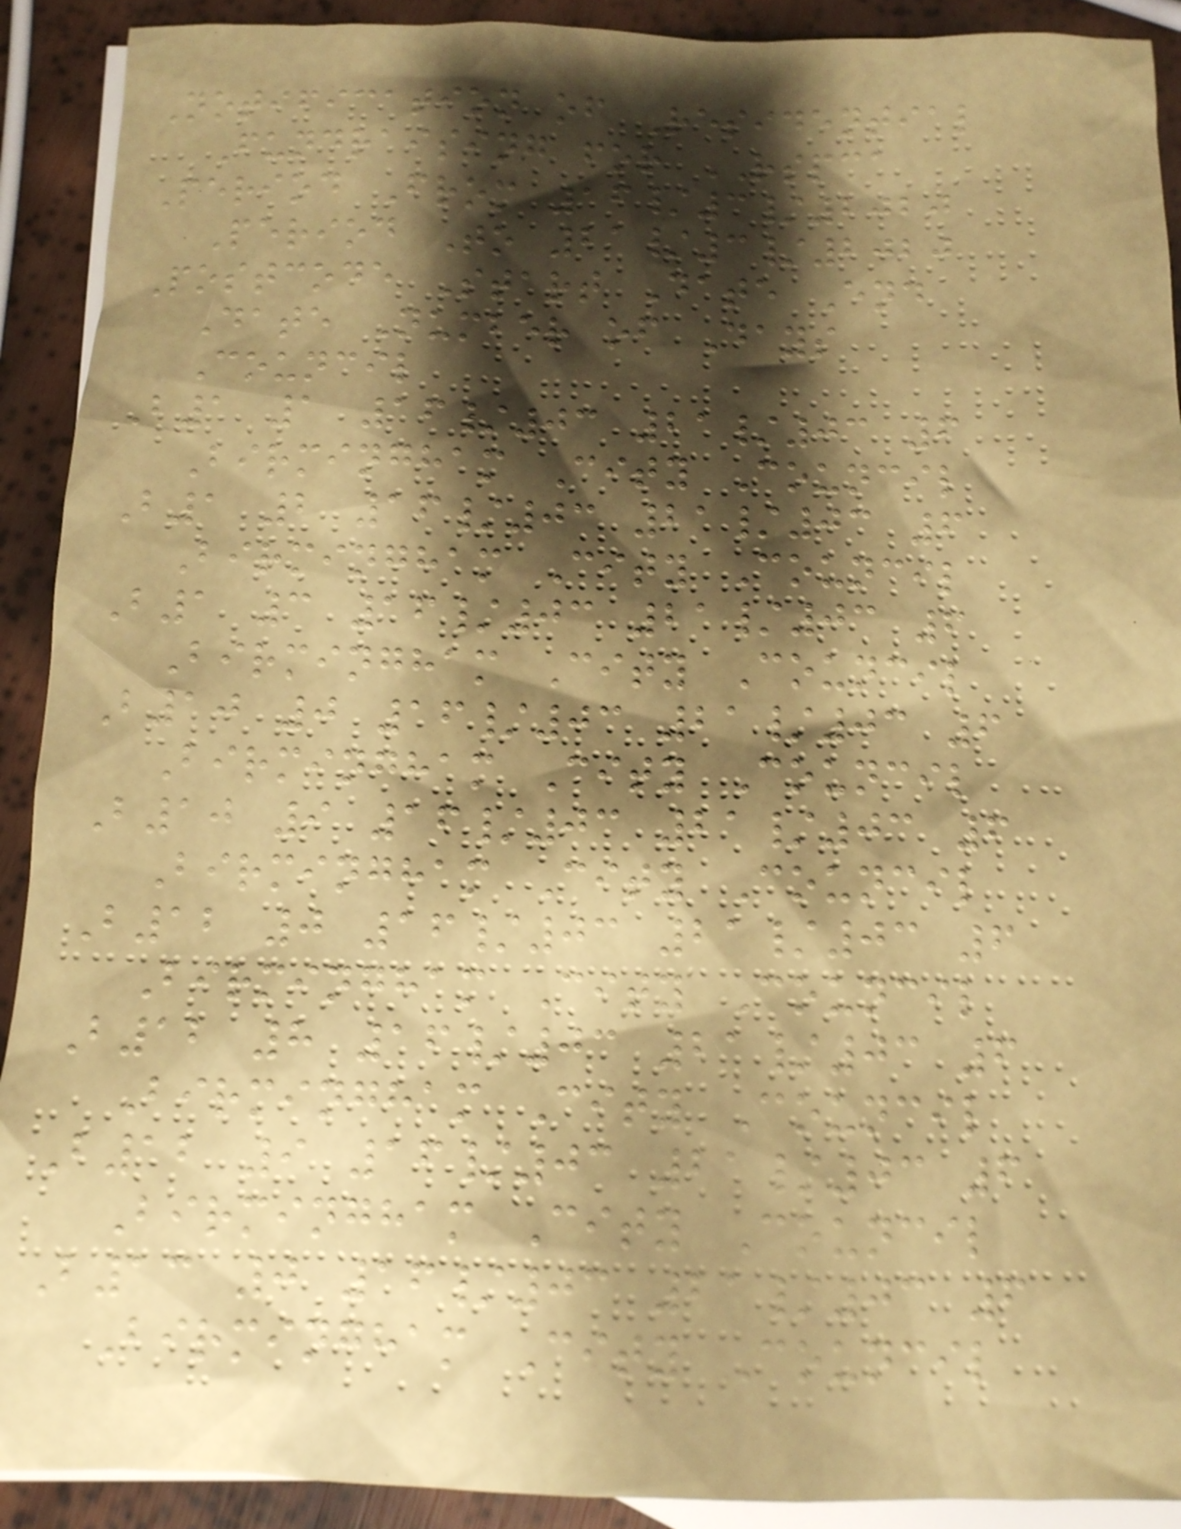Notification of Residential
Fundraising for RSPCA
Period From 16/3/2020
Period To 21/3/2020
Postcode Start Date End
Date Number of Days
Council
B1 1 16/03 21/03 6
Birmingham City Council
B1 2 16/03 21/03 6
Birmingham City Council
B1 3 16/03 21/03 6
Birmingham City Council
B10 0 16/03 21/03 6
Birmingham City Council
B10 9 16/03 21/03 6
Birmingham City Council
B12 0 16/03 21/03 6
Birmingham City Council
B12 8 16/03 21/03 6
Birmingham City Council
B12 9 16/03 21/03 6
Birmingham City Council
B13 0 16/03 21/03 6
Birmingham City Council
